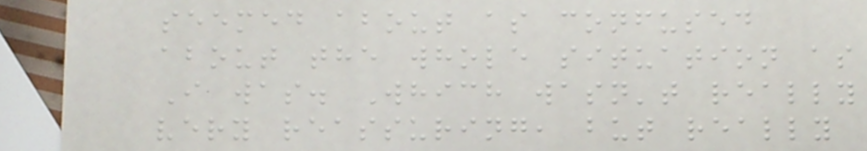seemed about as confused
about the whole situation as
I was. Which wasn't really
very reassuring, but really
